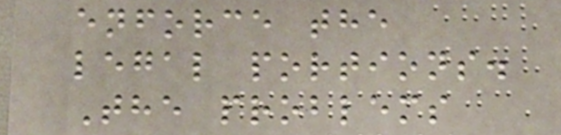enforce the
legal portions.
The problems
